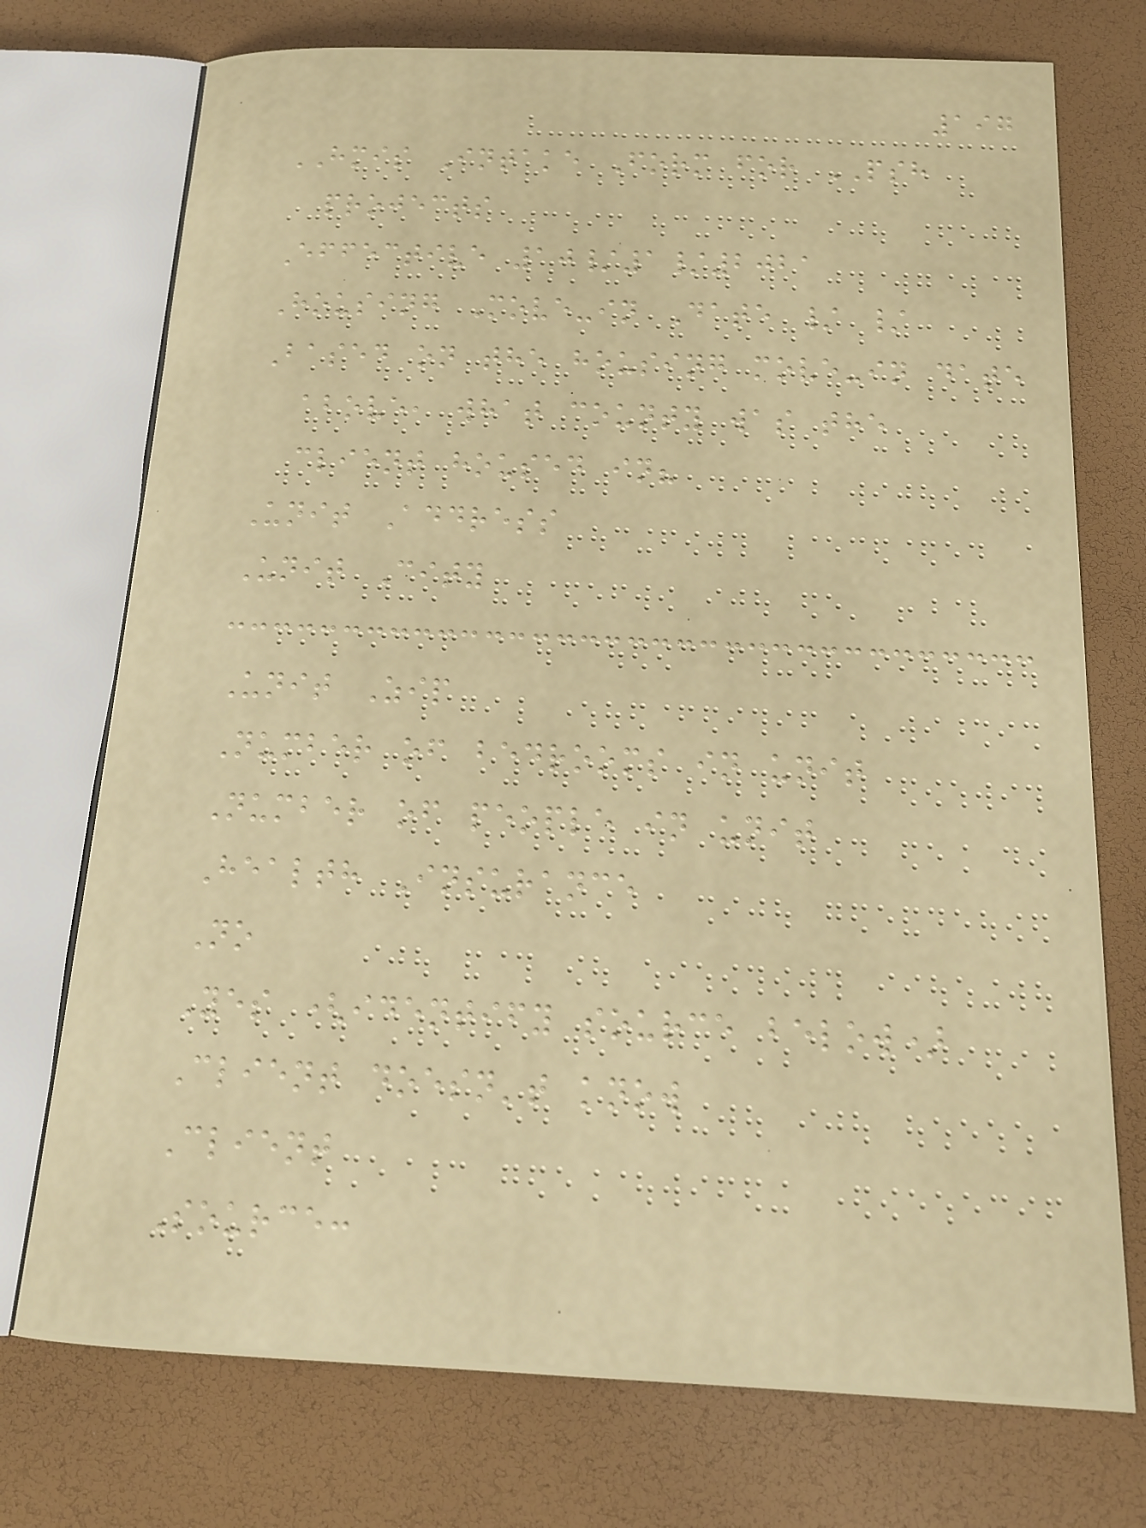197
HMIS Intake Form for PSH
projects
Effective 10/1/2021
Housing Move-in Date / /
Based on the housing move-in date
above, what county was the
client housed in?
Unit Address
Unit City
Unit Zip
Number of bedrooms in unit
Number of people in unit
Health Insurance
No
Yes (identify source below)
Client doesn't know
Client
Source:
